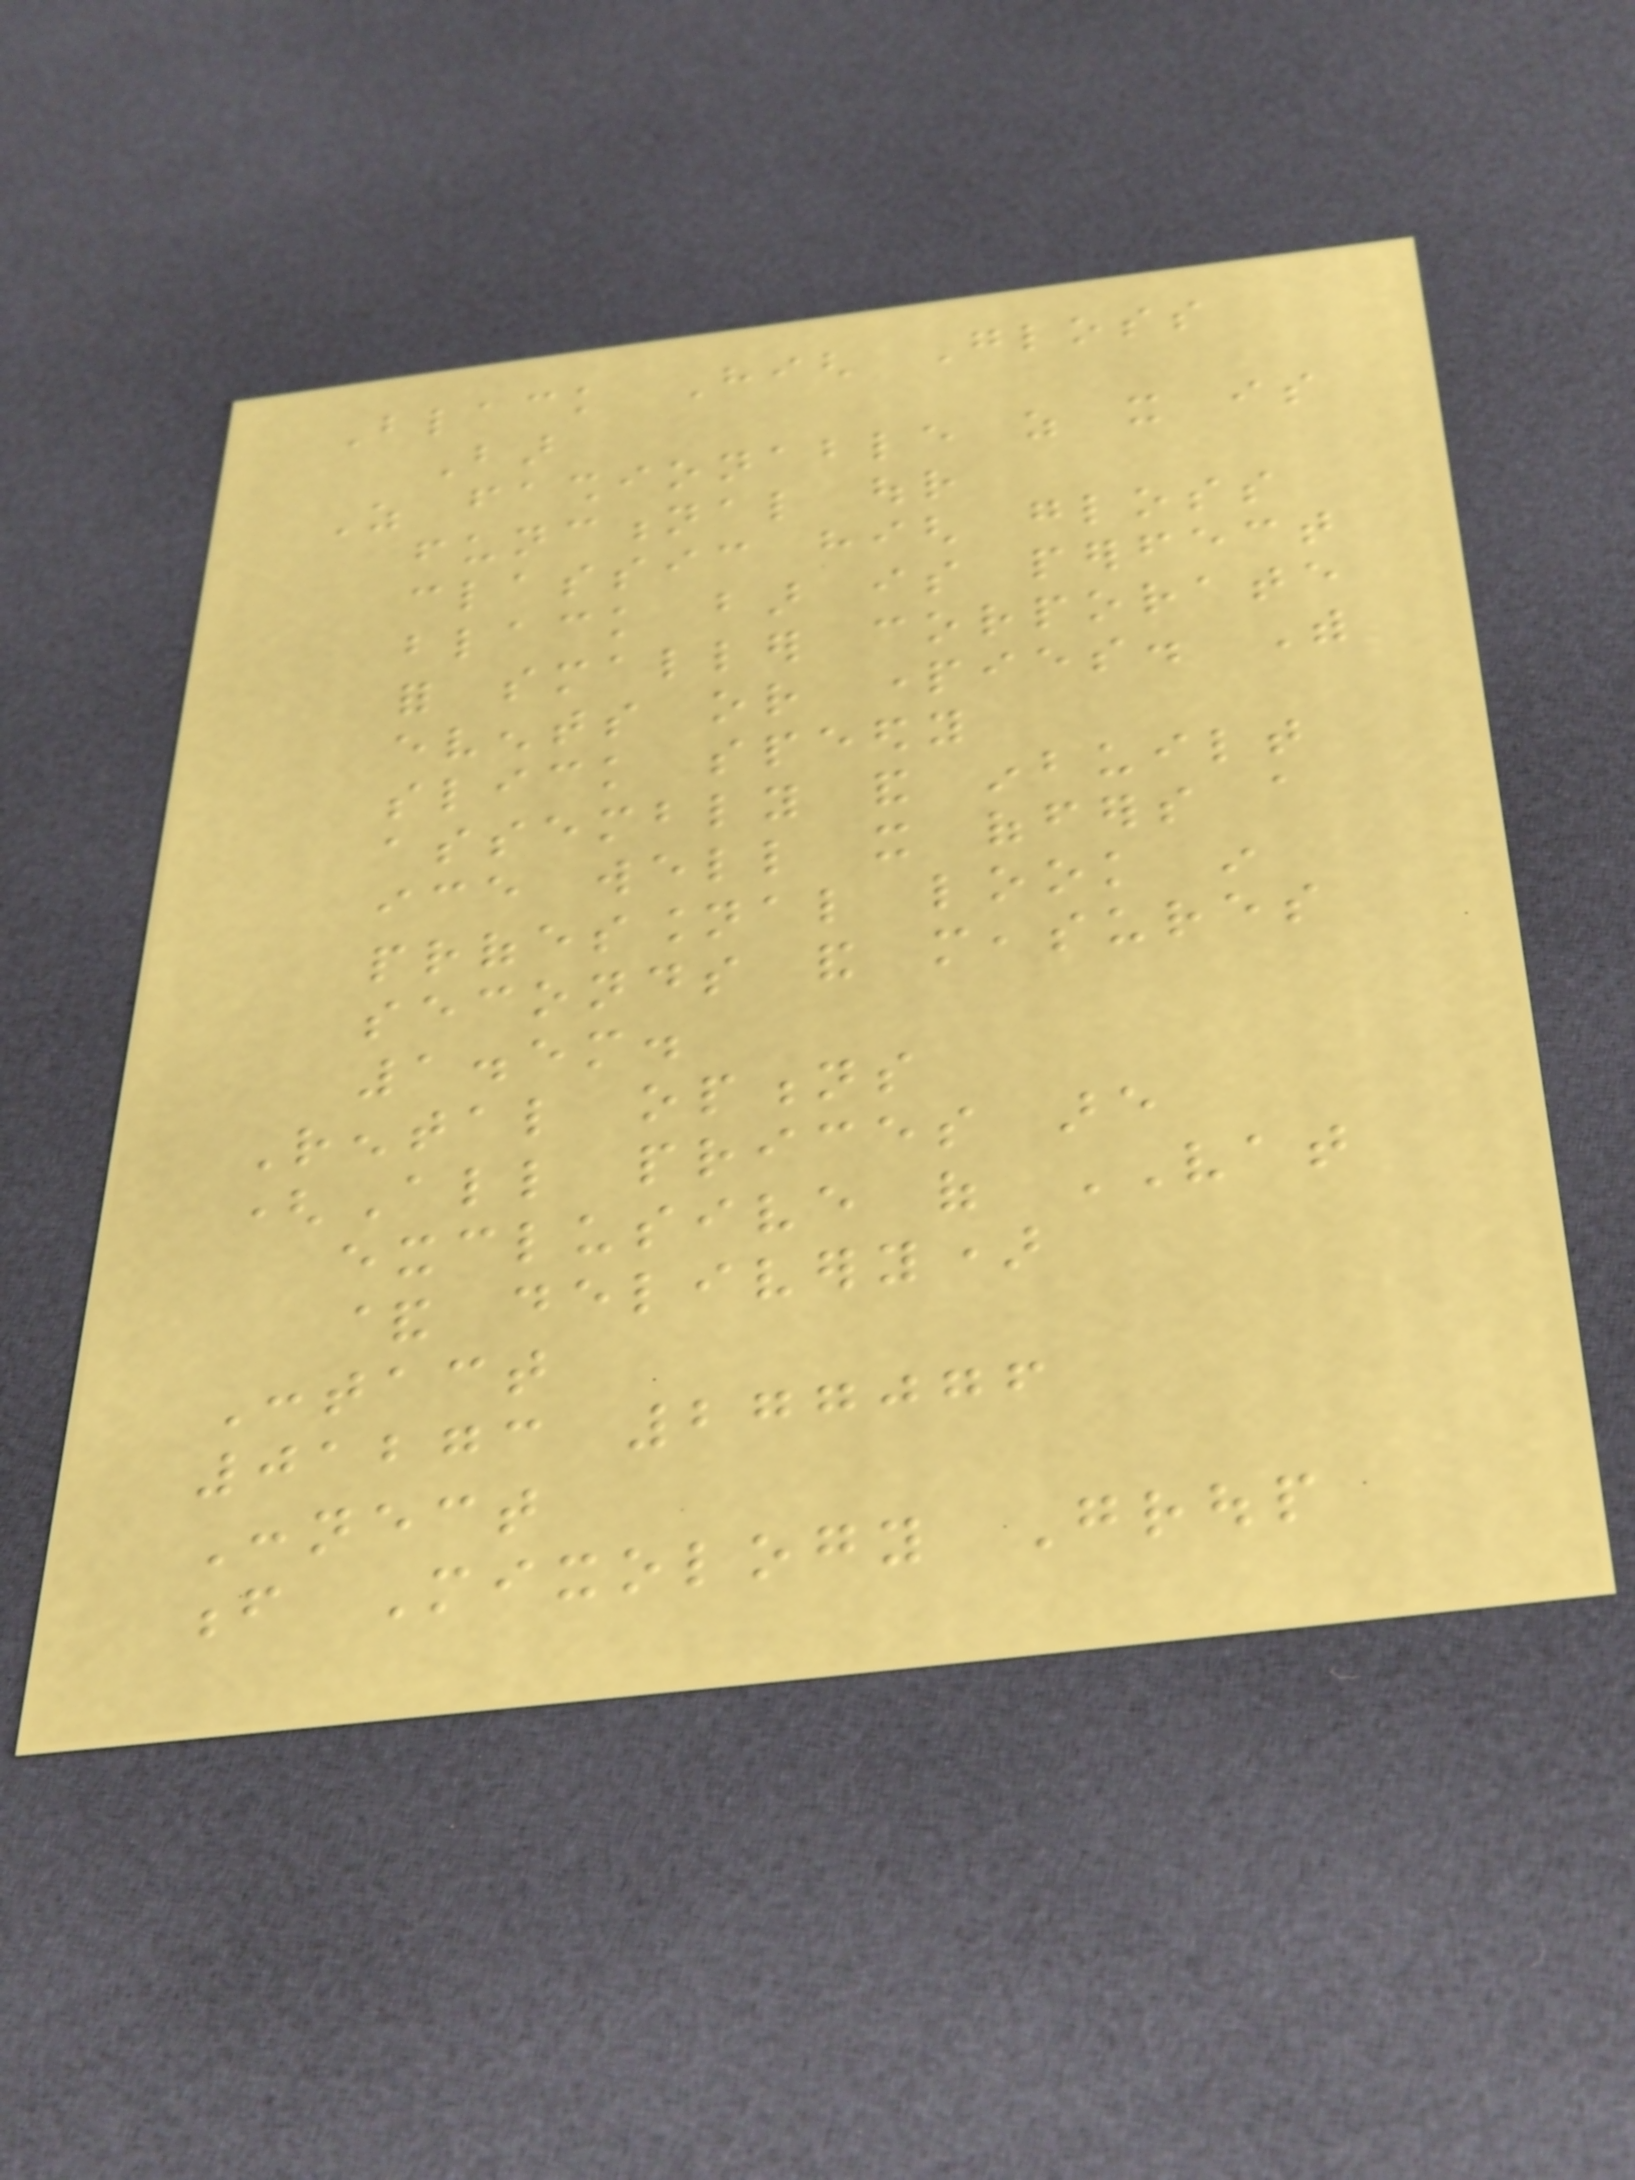Black High Gloss
Bar
As fashionable as it is
functional our
classic high gloss
black bar is perfect
for smaller corporate
events or parties. With
slick speedy
assembly and inbuilt
ice well it offers a
professional look in
seconds and measures
1.5m.
Rental options
(All prices are
exclusive of VAT
& delivery)
Contact
01273 277076
Connect
f Mixology Group
